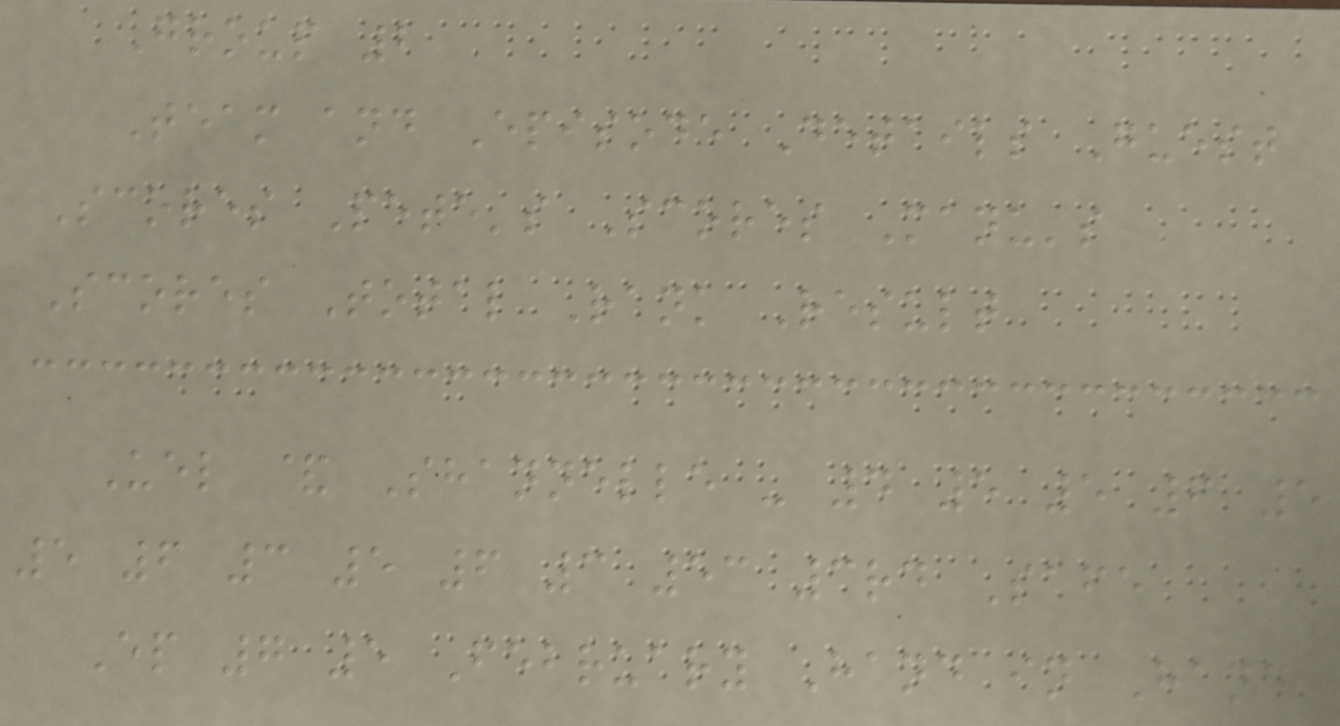Group 2
Team and Episode Details Guest
Scores Pete's Scores Manu's
Scores Total Rank Result
Uel & Shannelle - 4 5 5 6 5
5 6 3 5 6 3 53 3rd Safe
Ep 7 5 February Hand in Hand
